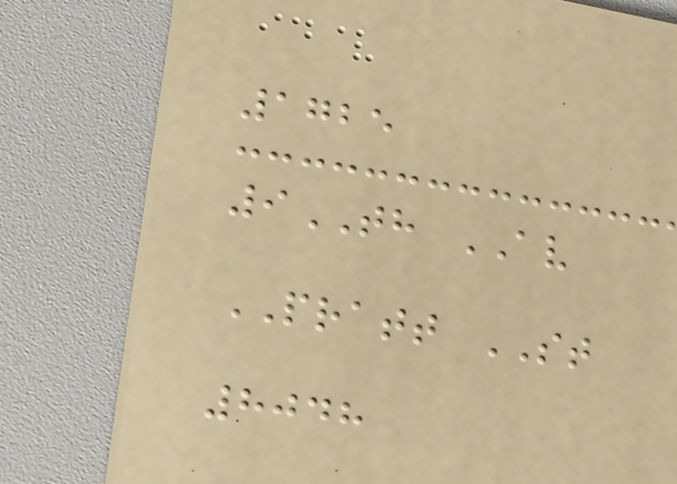1725
9TH AV
PRATT ST
8048
